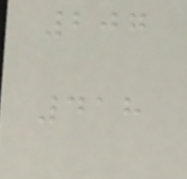207
418
